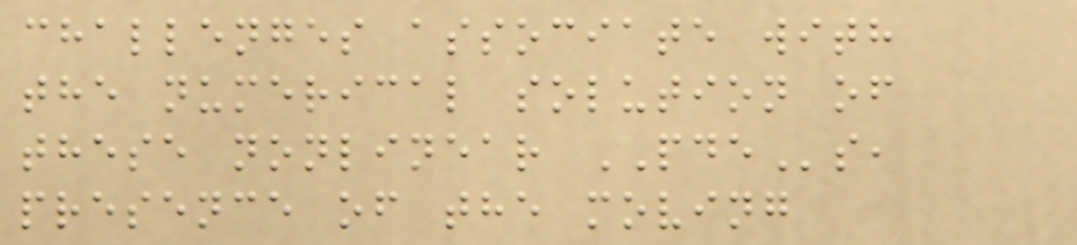challenges associate with
the numerical solution of
these nonlinear PDEs,
presence of the moving
